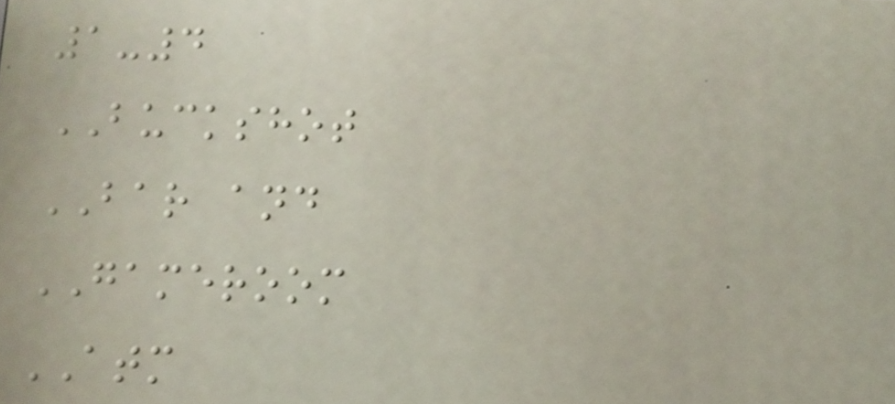1-4
BUCKSHOT
BAR and
GAMEROOM
ATM
